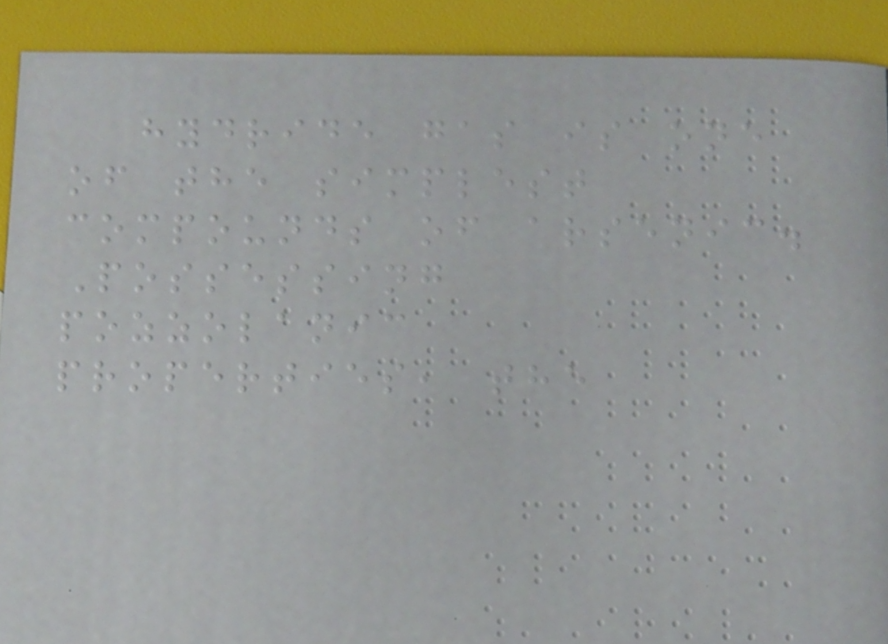hydride gas is one
of the simplest
compounds of arsenic.
Possessing
pozzolanic
properties, the
